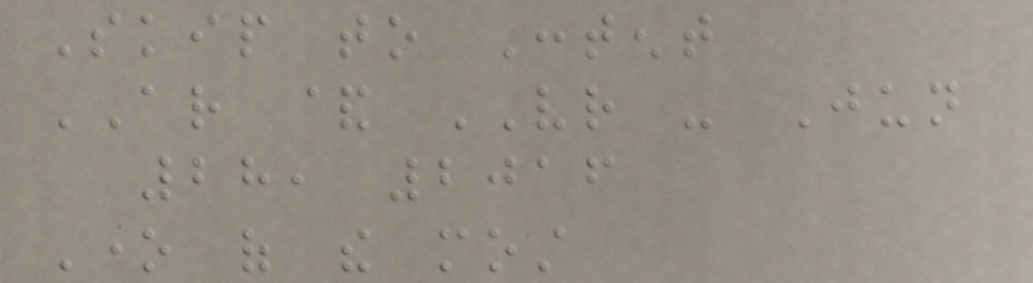Skip to Content
AR & VR - Jun
28, 2016
One of the most
